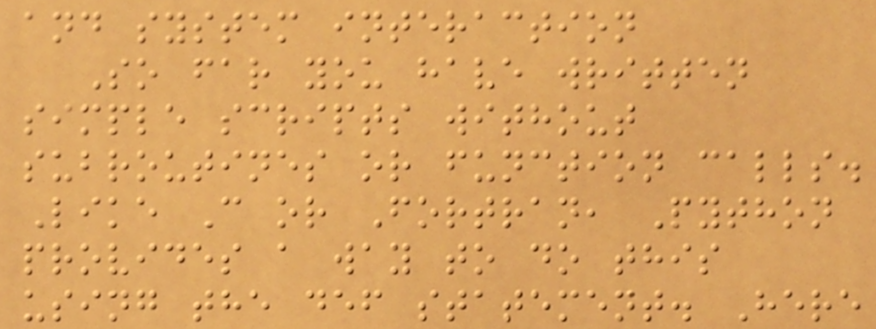and system interaction
So far you have written
simple scripts without
subroutines or function calls.
Like C or Fortran, Python
provides a way to do this
using the def statement. Here
